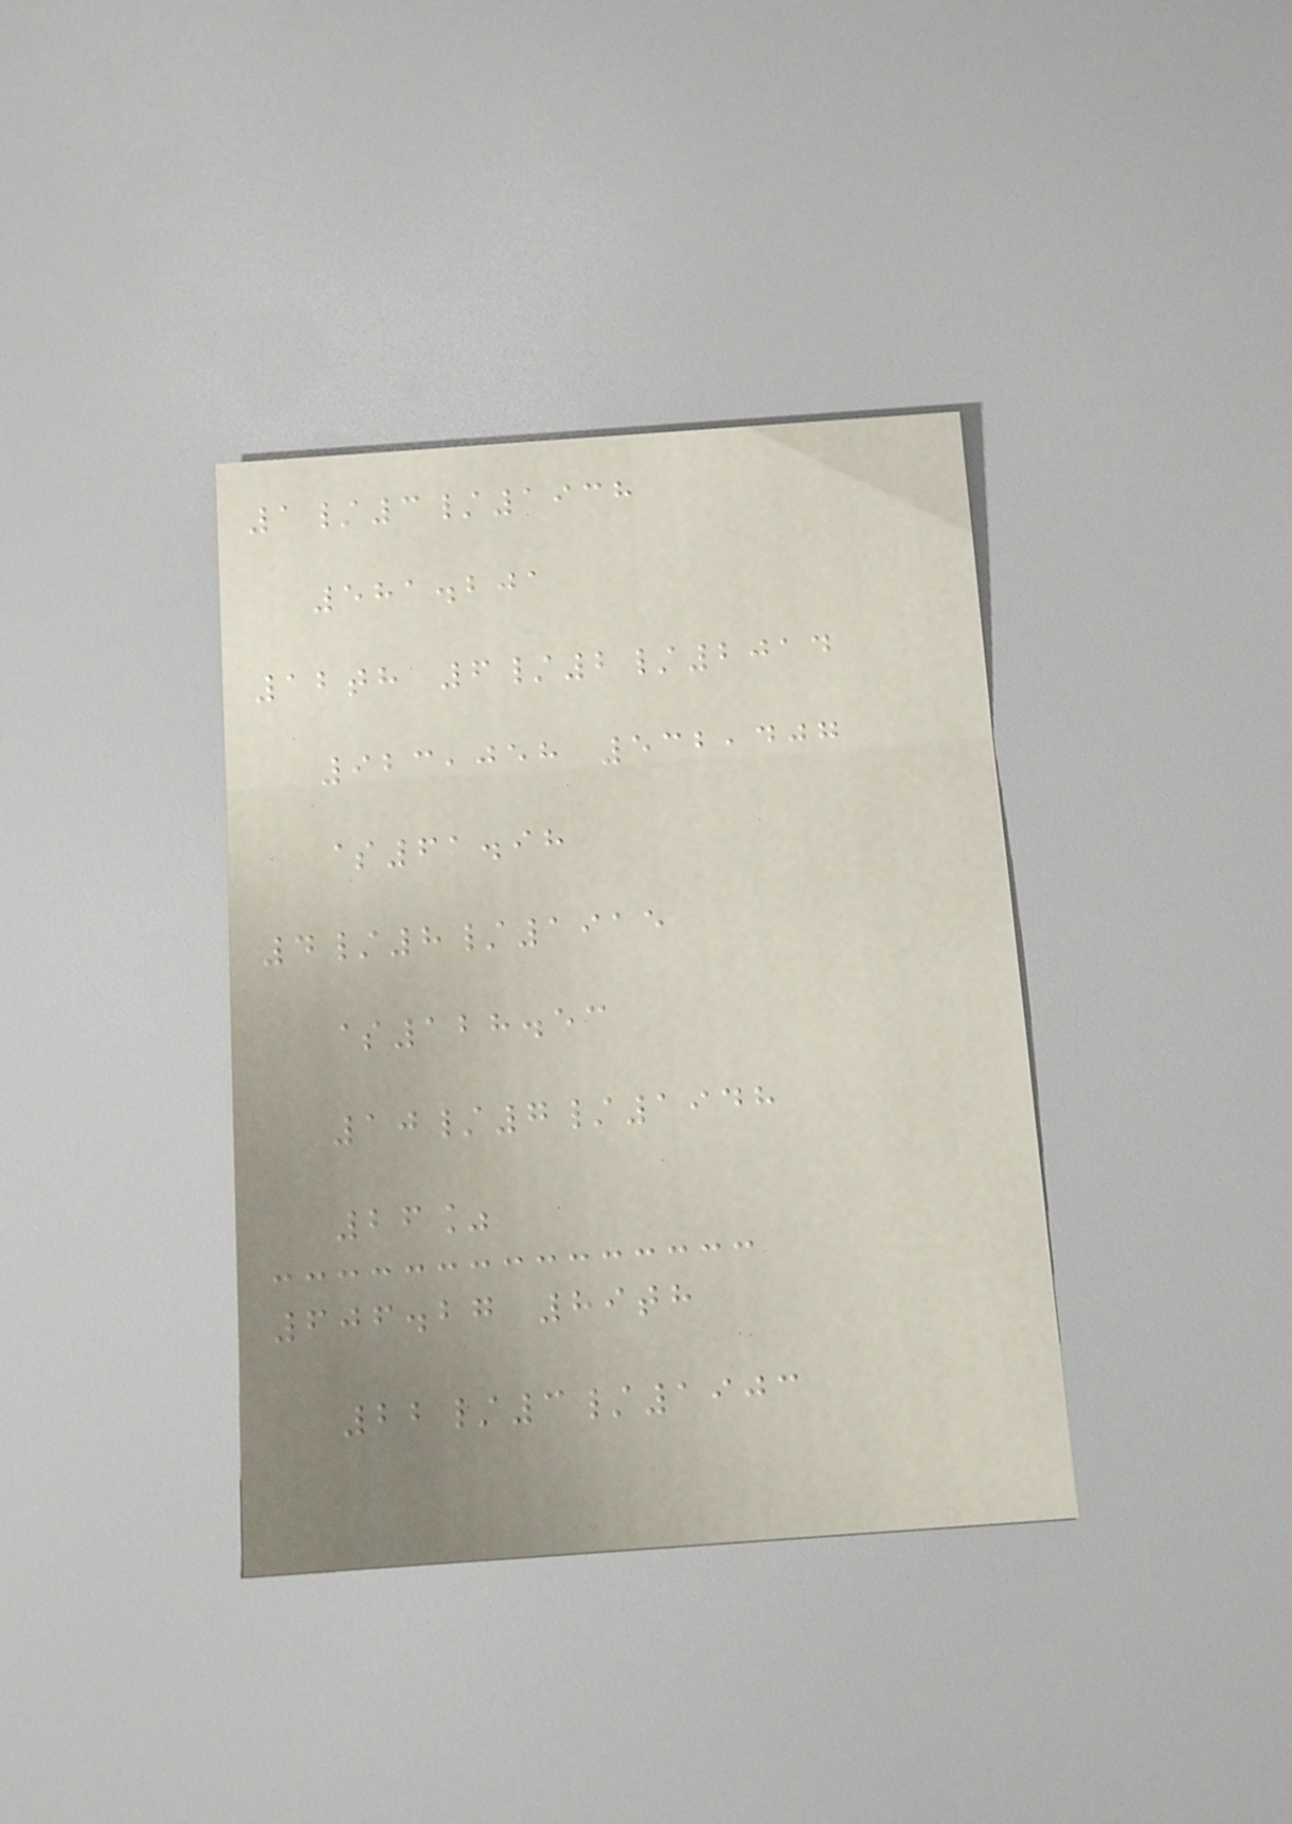1/3/1938
581.201
12th 6/2/2014
923,058 532,407
$61.98
4/8/1915
$128.53
10/7/1948
26%
606.27 89th
22/3/1903
